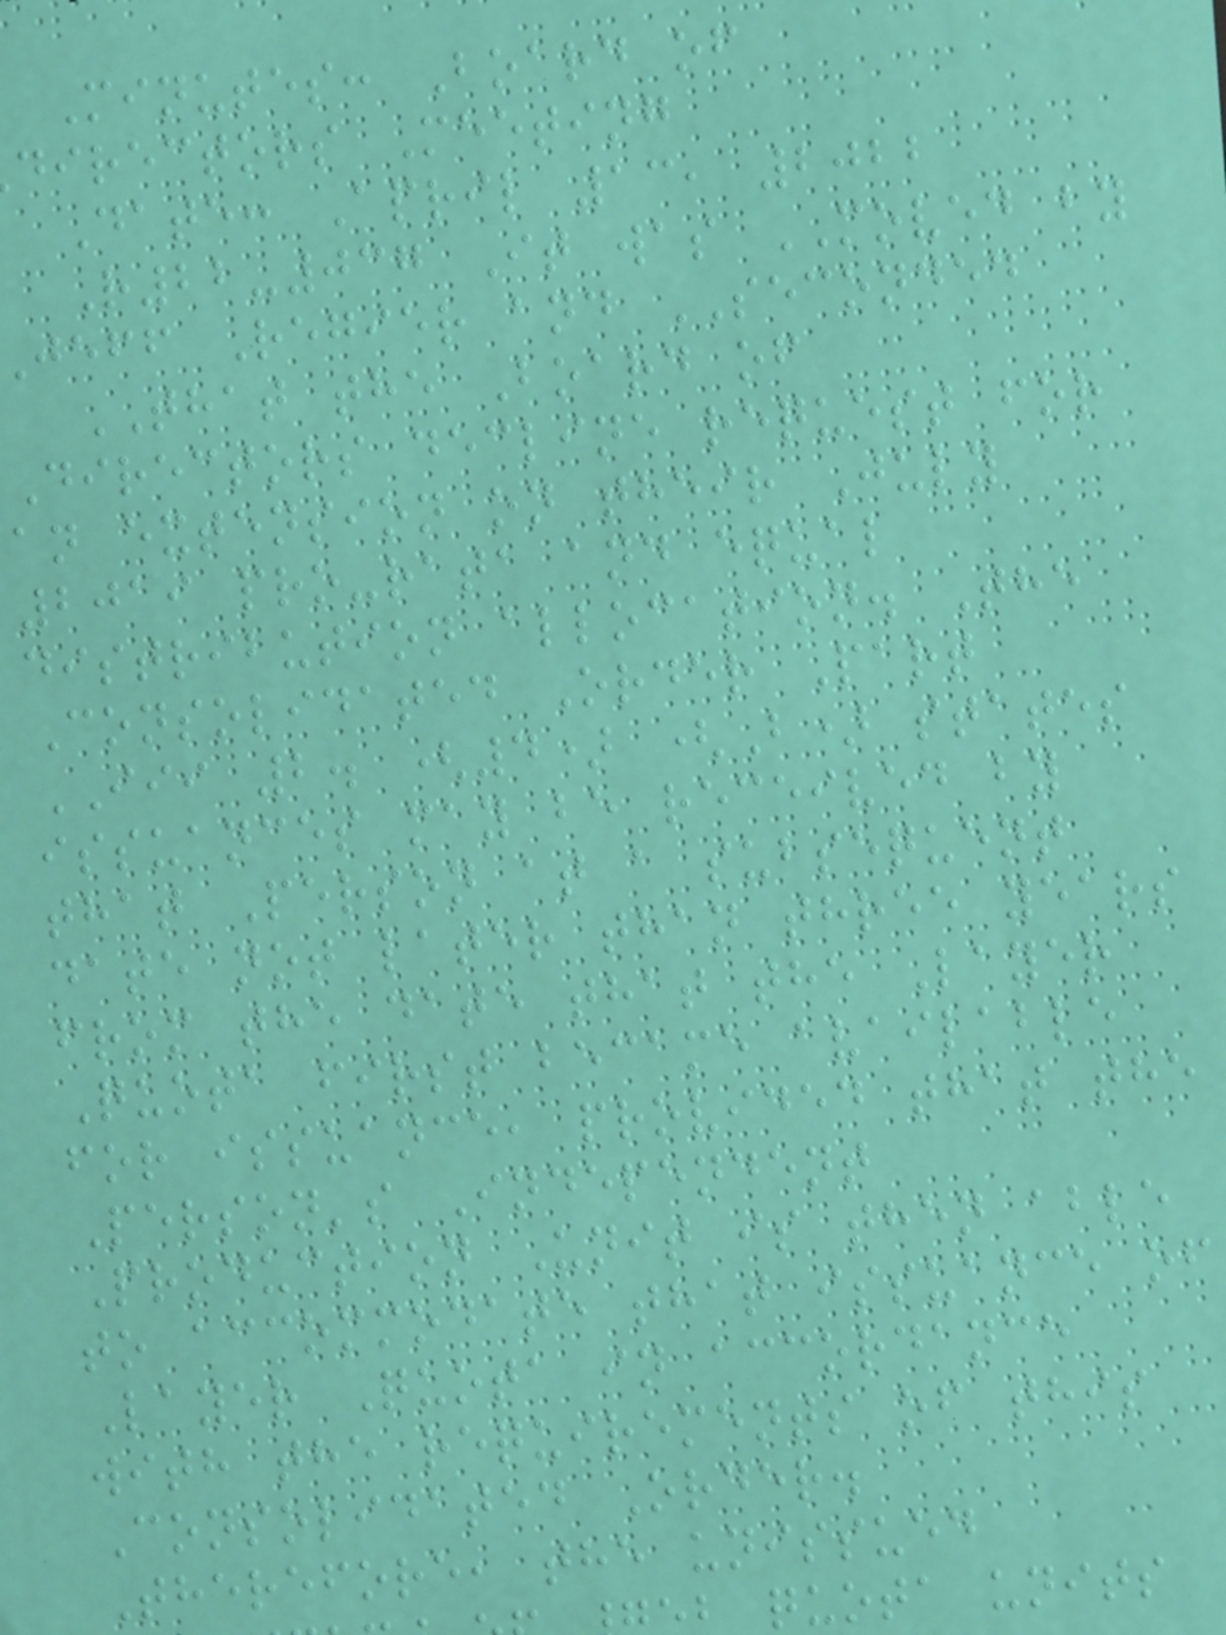Minutes: Board of
directors Meeting
Date: April 13, 2022
R22-037 It was MOVED by
jeff Regier and SECONDED
THAT the Board of
Directors decline request for
an extension on their July
2019 pro-rata and equal
distribution allocation. The
Consolidated Order Part
III 2. (4) (B) states
issuances may be received by
that Person at a subsequent
date not later than three years
from the date that the Layer
Quota first became available
for issuance, provided that the
Person's Independent
Production Unit is then able
to accommodate that issuance of
Layer Quota in accordance
with the requirements of this
Consolidated Order.
Therefore, the unissued
quota units
